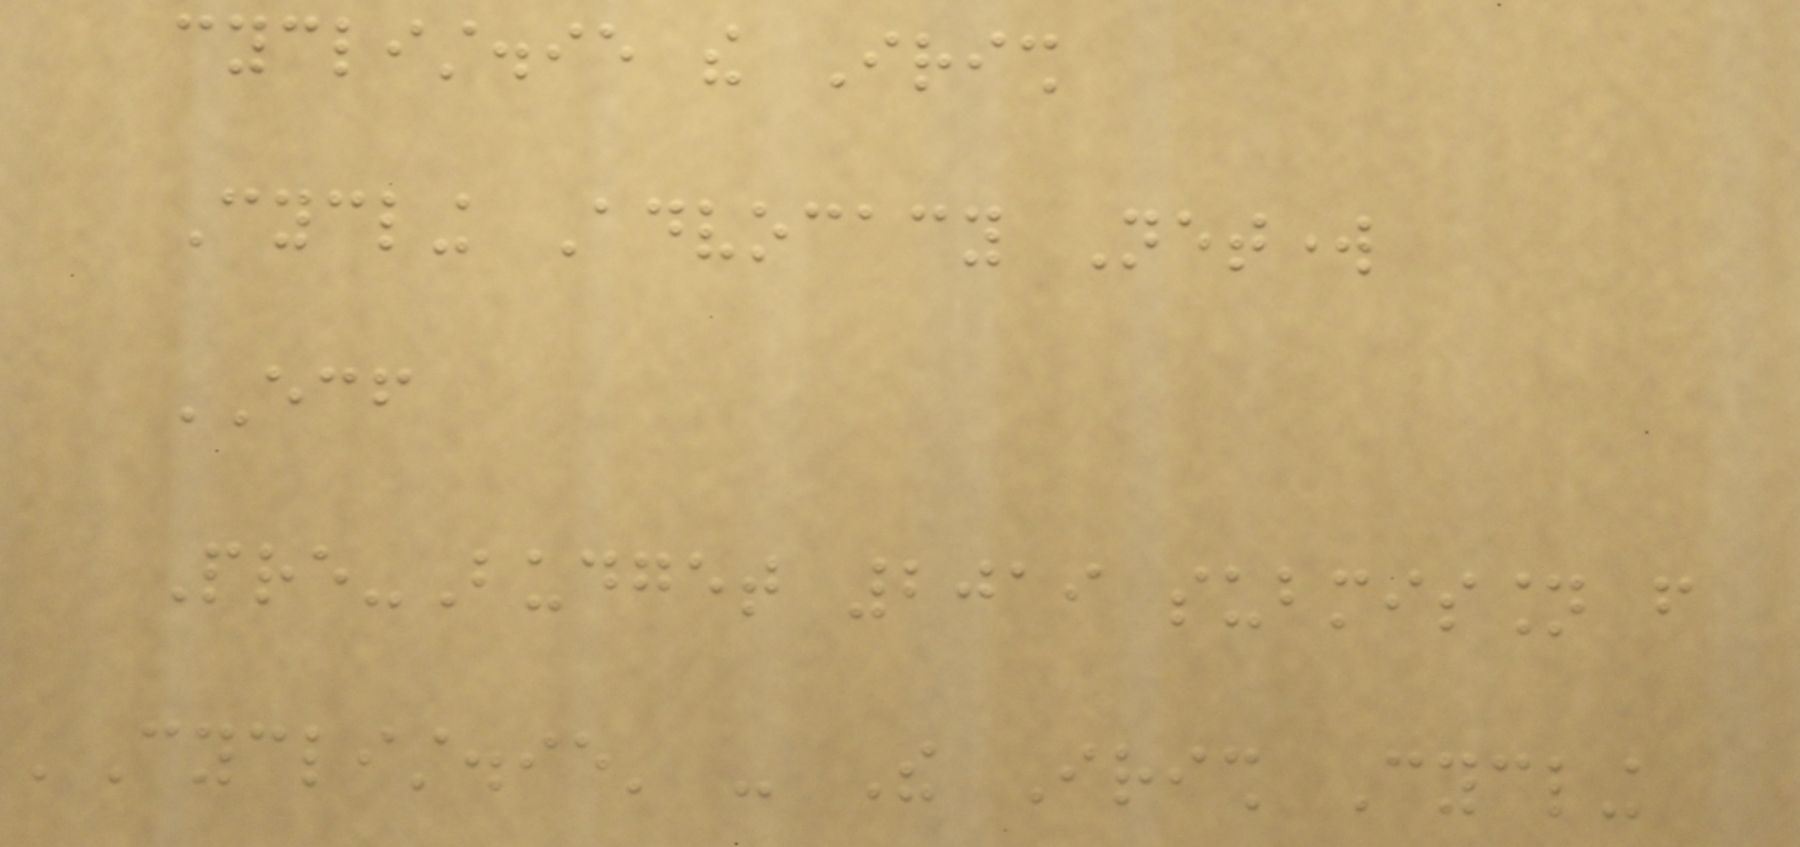cyclist.ie the Irish
Cycling Advocacy Network
ECF
Pre-Budget 2019 submission from
'Cyclist.ie' - The Irish Cycling
